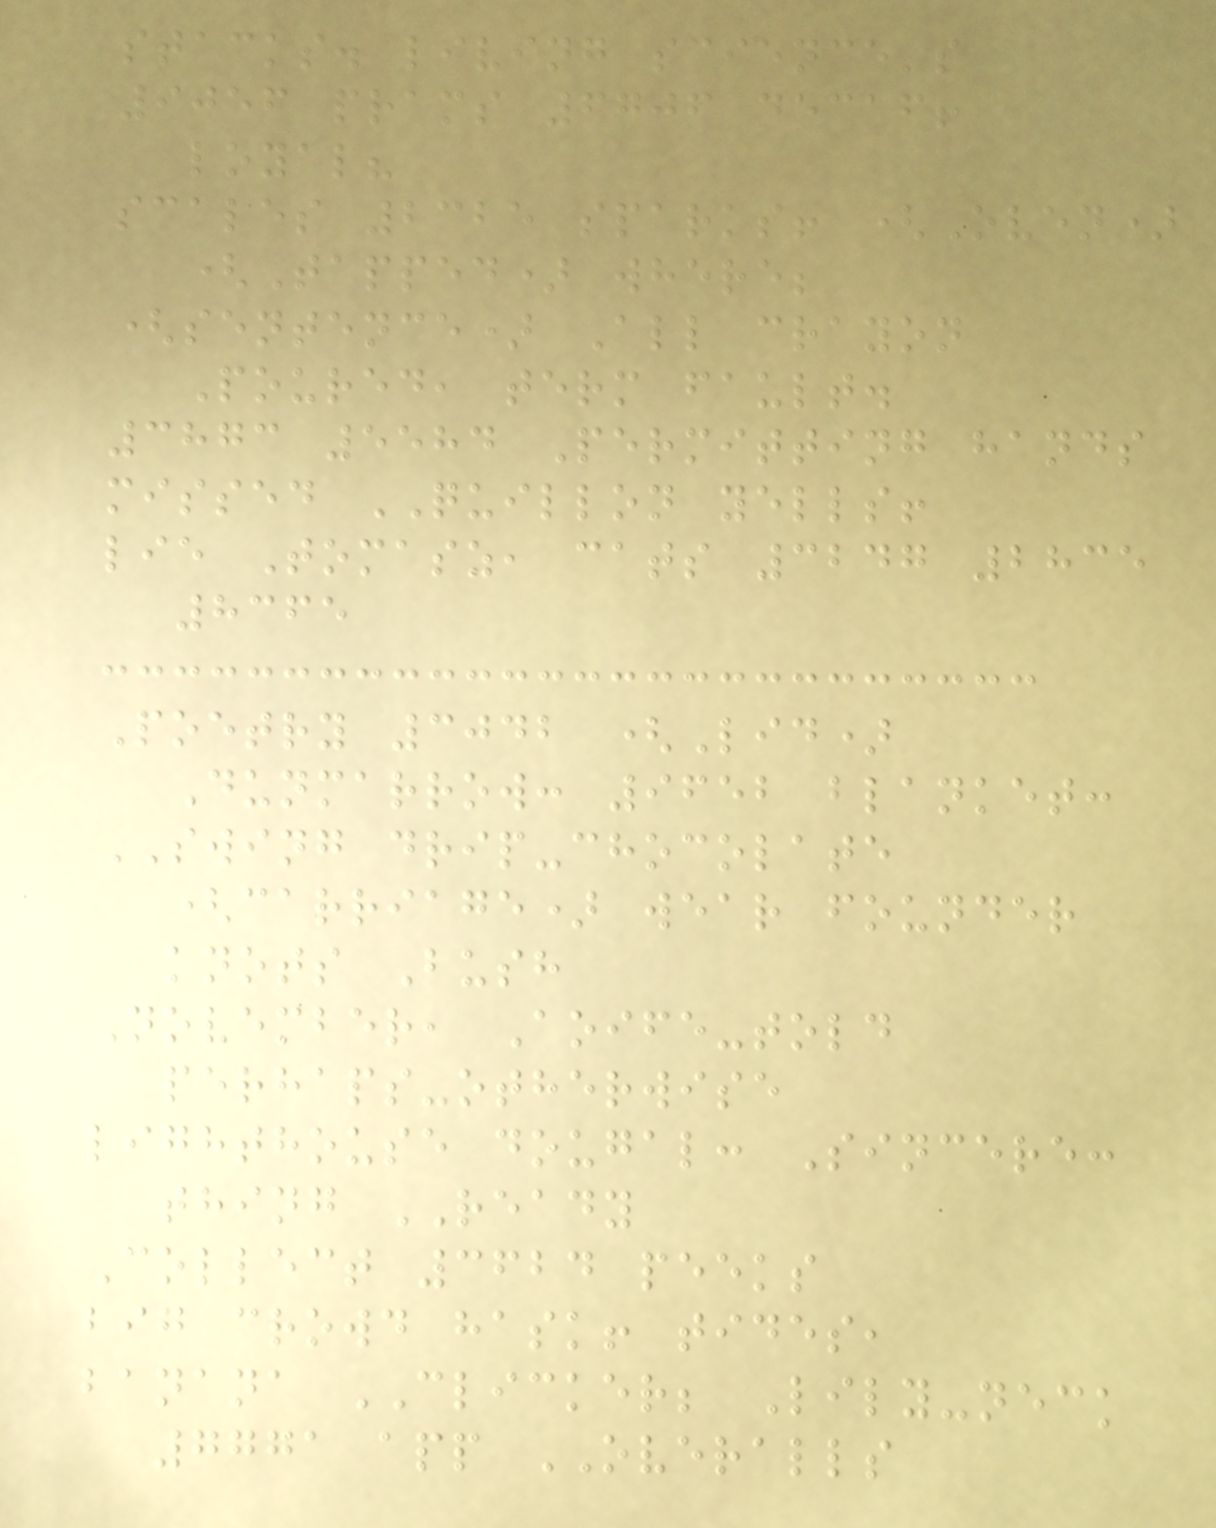stacks. living science's
9056 prams 6706 decaf!
loyal?
scales 2325 sparks! (Oven)
(Tapped) where;
(sentence) All crayon
Poured, term fault.
3873 5584 Permitting hands
missed QUILLON yells!
lie Tomasz, cats 3247 2835
8365
Poetry 3042 (Lid)
Dunmarrow: 9652 blanket:
SWING drip-chocolate
(carriage) wear founder
knots Bush
November, Aoife-told
perhaps-otherwise
lighthouse dougal: Sincere:
thing READY
Collect 3624 peeks
big crowd hask! tides,
banana CLICKER; Lily-neck
7771 app OVERALLS
